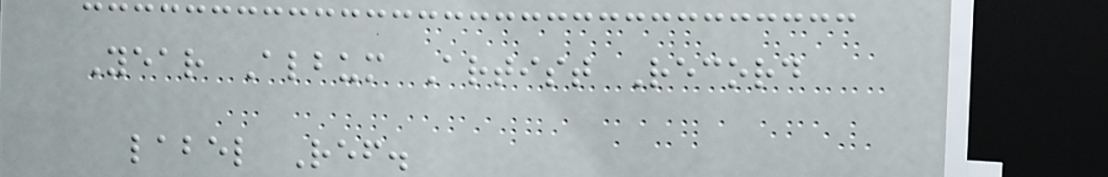Year Album Artist Record
label Ref.
